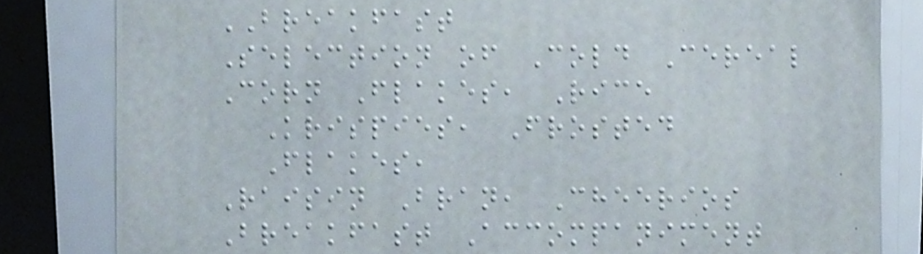BREAKFAST
Selection of Cold Cereal
Corn Flakes, Rice
Krispies, Frosted
Flakes,
Raisin Bran, Cheerios
Breakfast Accompaniment
